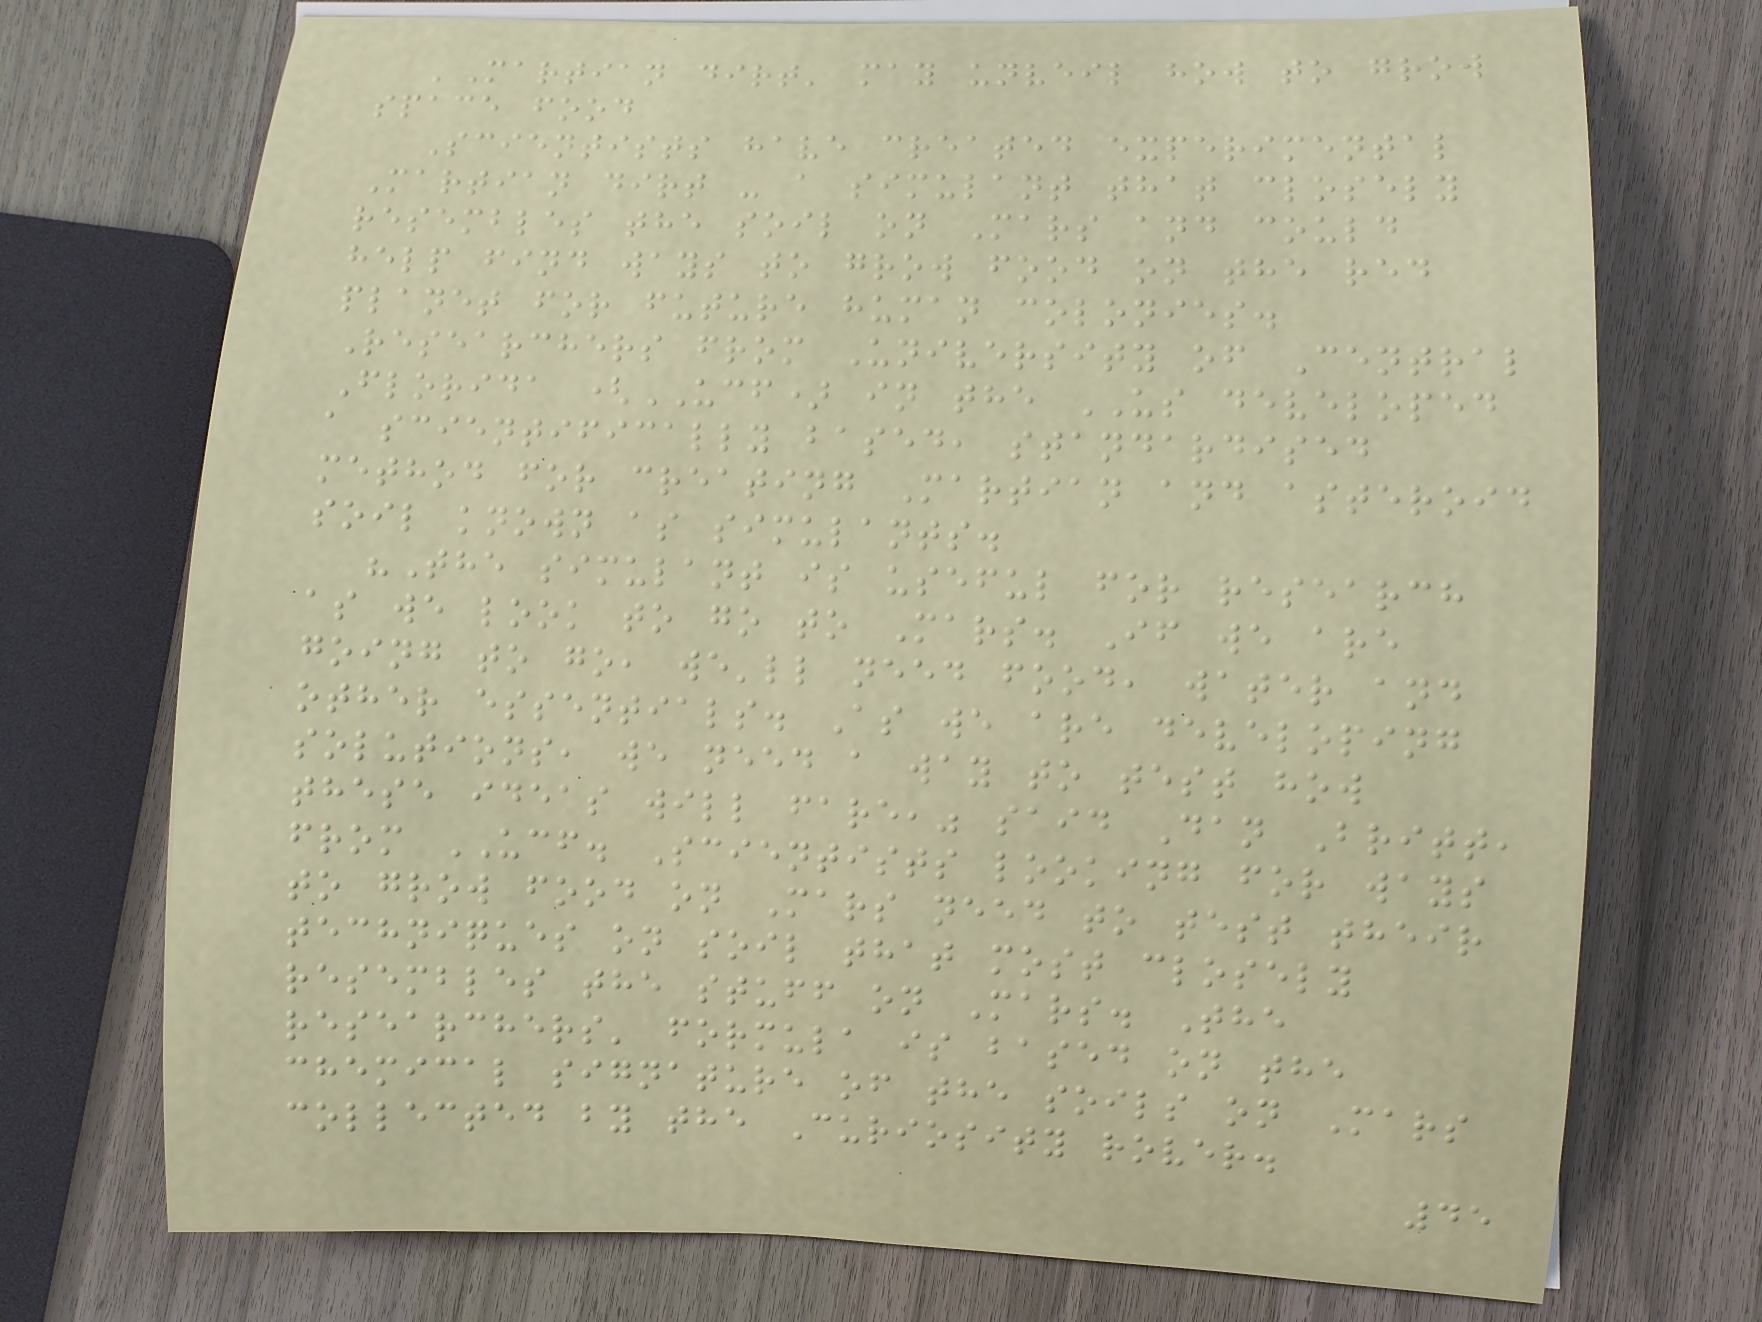'Martian dirt' may unveil how to grow
space food
Scientists have created experimental
Martian dirt - a simulant that closely
resembles the soil on Mars and could
help find ways to grow food on the red
planet for future human colonies.
Researchers from University of Central
Florida (UCF) in the US developed
a scientifically based, standardised
method for creating Martian and asteroid
soil known as simulants.
"The simulant is useful for research
as we look to go to Mars. If we are
going to go, we'll need food, water and
other essentials. As we are developing
solutions, we need a way to test how
these ideas will fare," said Dan Britt,
from UCF. Scientists looking for ways
to grow food on Mars need to test their
techniques on soil that most closely
resembles the stuff on Mars. The
researchers' formula is based on the
chemical signature of the soils on Mars
collected by the Curiosity rover.
45
